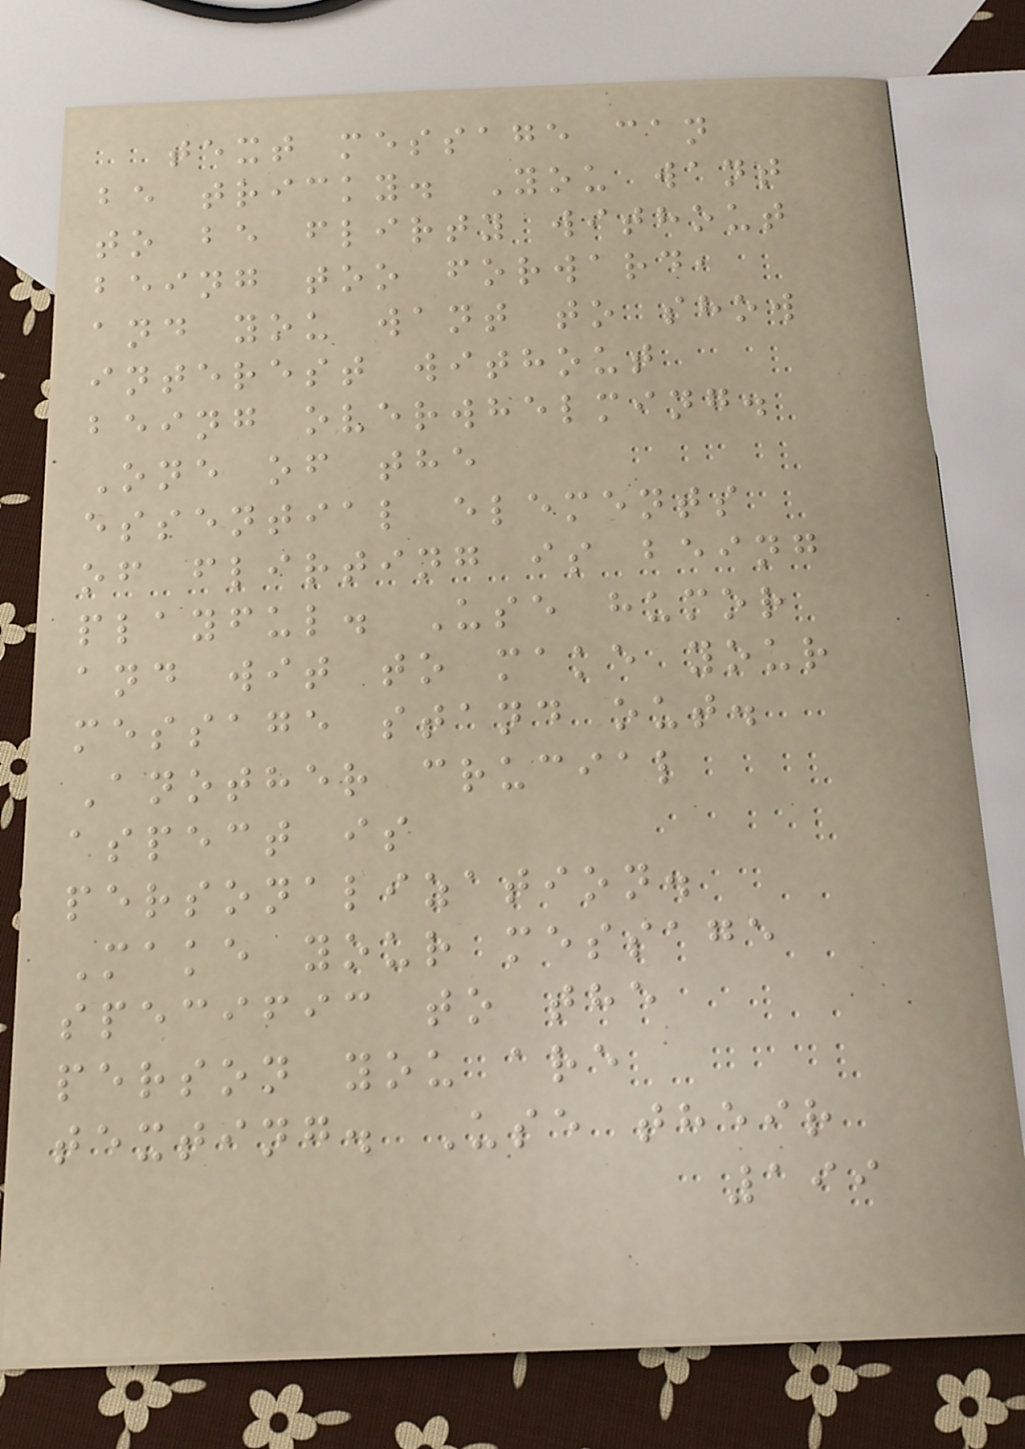text message can
be tricky. You want
to be flirty without
being too forward,
and you want to show
interest without
being overwhelming.
One of the
essential elements
of flirting is being
playful. Use humor
and wit to make your
message stand out.
Another crucial
aspect is
personalization.
Make your message
specific to the
person you are
texting. Use their
199
